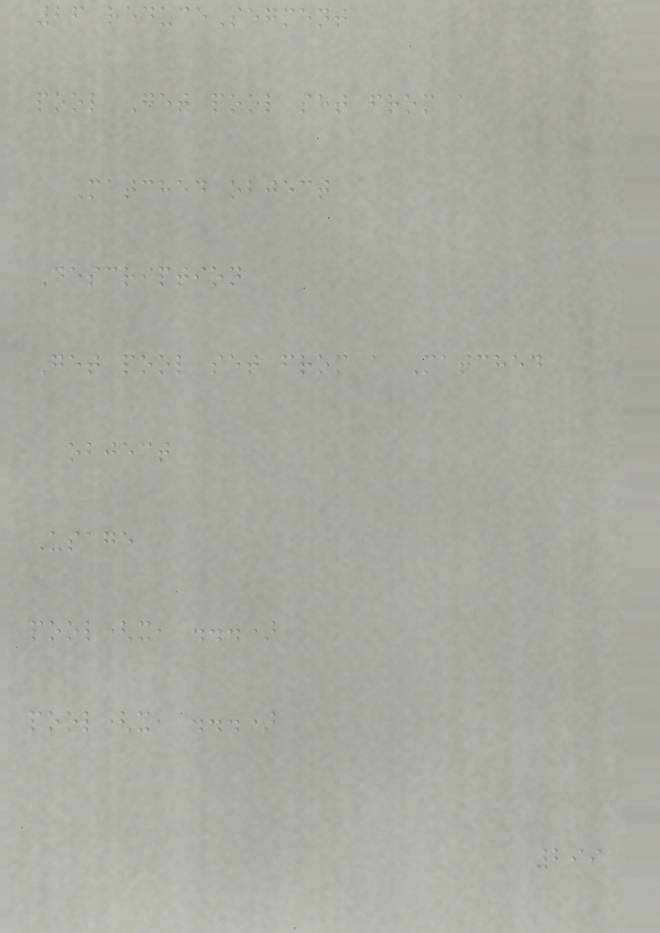26 reduceSegment
pool Get pool set from a
Matched object
Description
Get pool set from a Matched
object
Usage
pool(x, ...)
pool(x, ...)
299
